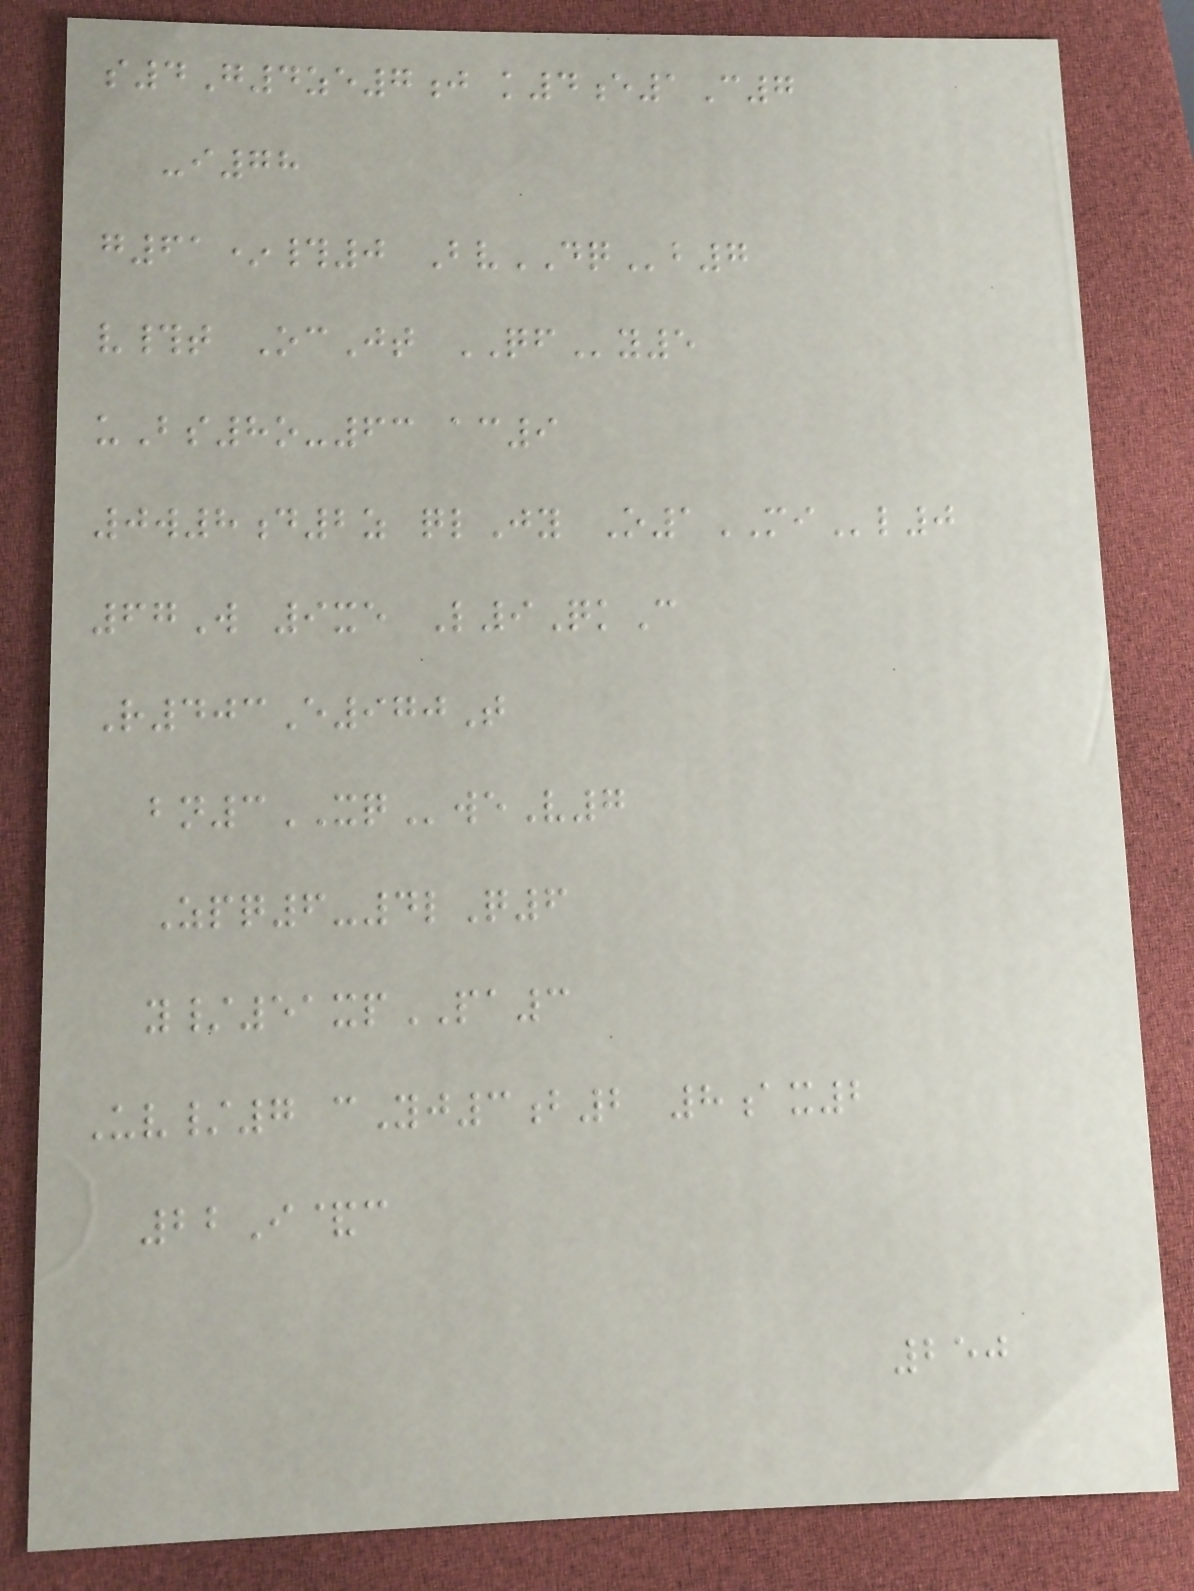s4G4ze7j k4e1C7
-i78
g61*#0 BvDQb7
v#t OcJt QFy5
uBs8o-63 ac9
0w8d2z qlJy O1MIl0
67W 9xe L9QkC
R403E970T
bn3XQweV7
Zpq6-4lQ6
y/51xpPA3
Uv/7 cYj3b2 8ax2
22I&c
250
